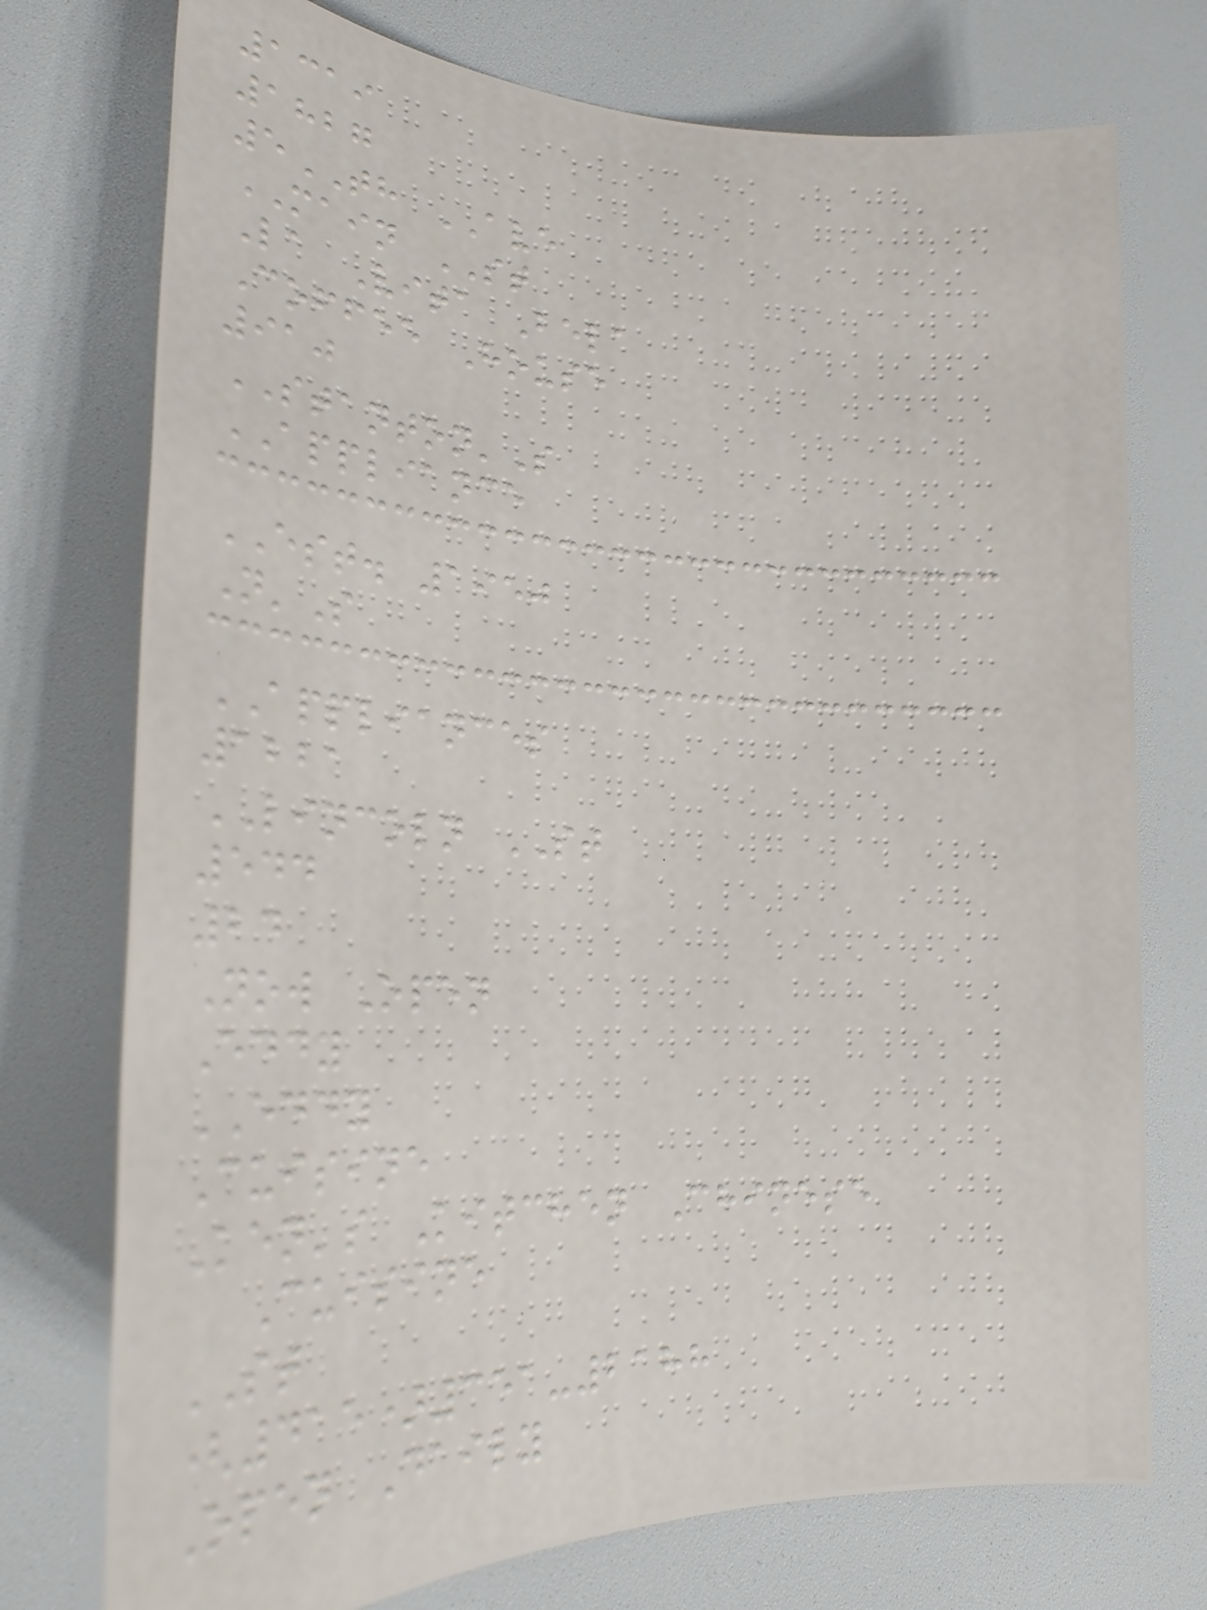1319
1827
5TH AVE
MAIN ST
La Vita Bela
Coffee House
910
STANTON'S
APPLIANCE
EST. 1950
N'S
APPLIANCES
1221
LINCOLN ST
544
24
Now Open
Eddy
EDDY
Cuisine
Ken's Kitchen Chinese
Cuisine
ST
(415)351-2188
Open Daily
